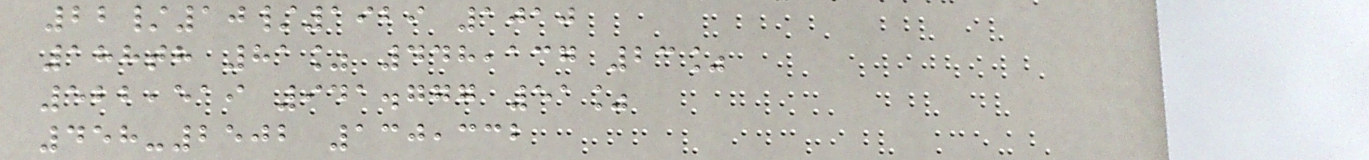22/10/1929 1010
188th 81% 448,137 23%
522,519 941.777 51%
458-2502 130,332
